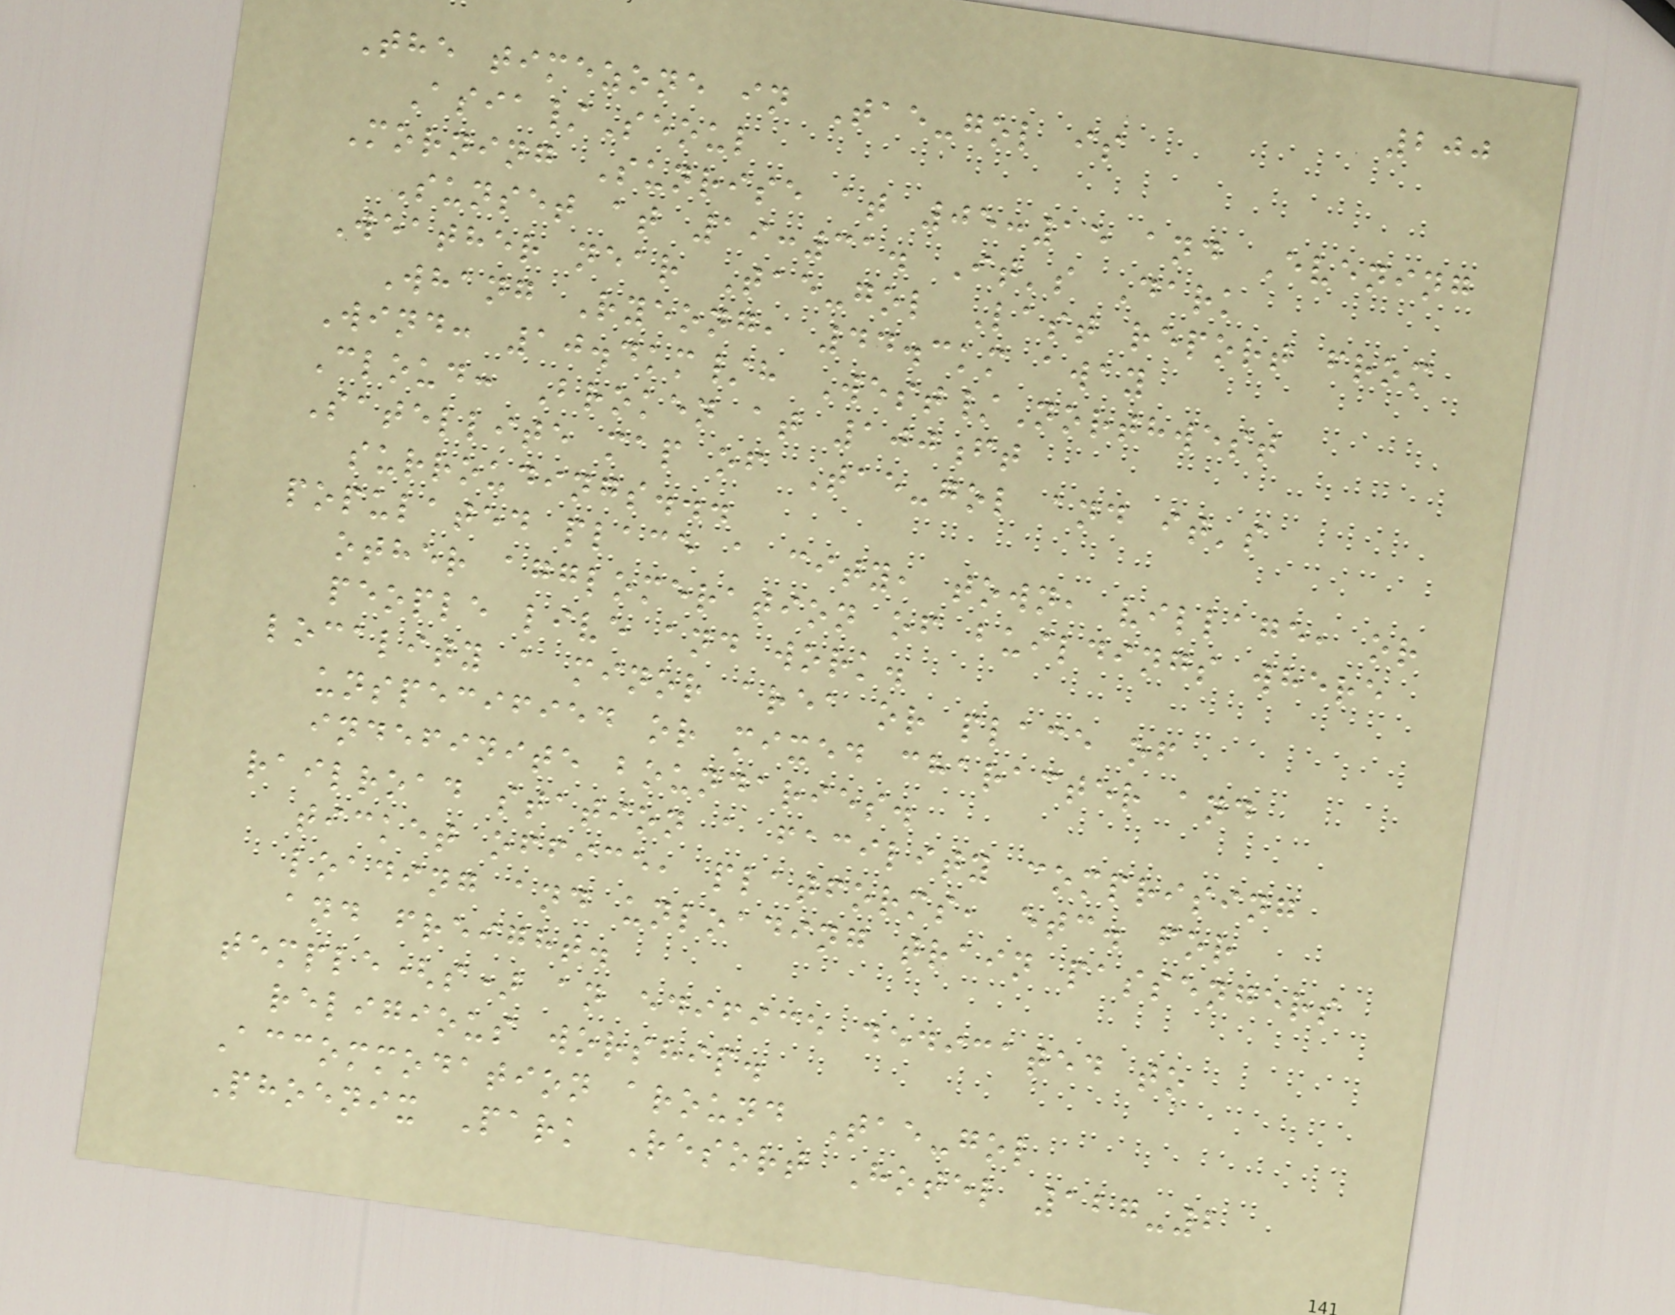200
The timezone in Tae-gol is
Asia/Seoul
Morning Sunrise at 05:15 and Evening
Sunset at 19:31. It's Dark
Weather near Tae-gol Last report from
Whang Ryeong, 44.3km away
Wind: 10.4km/h West/Northwest
Cloud: Broken at 100ft
Satellite map of Tae-gol and it's
surroudings...
populated place a city, town, village, or
other agglomeration of buildings where
people live and work.
locality a minor area or place of
unspecified or mixed character and
indefinite boundaries.
railroad station a facility comprising
ticket office, platforms, etc. for
loading and unloading train passengers
and freight.
temple(s) an edifice dedicated to
religious worship.
Accommodation around Tae-gol
Phoenix Park Resort Hotel 127-2
